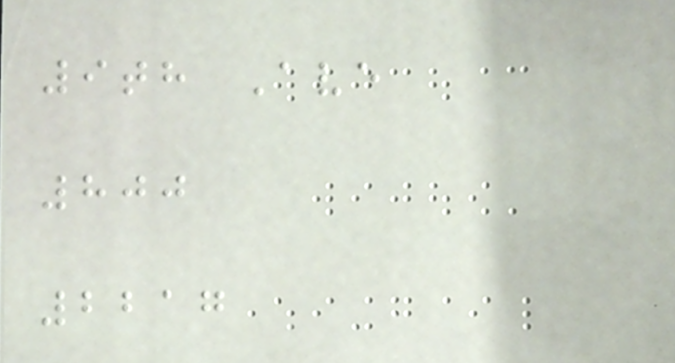9th Ave
800
2217
